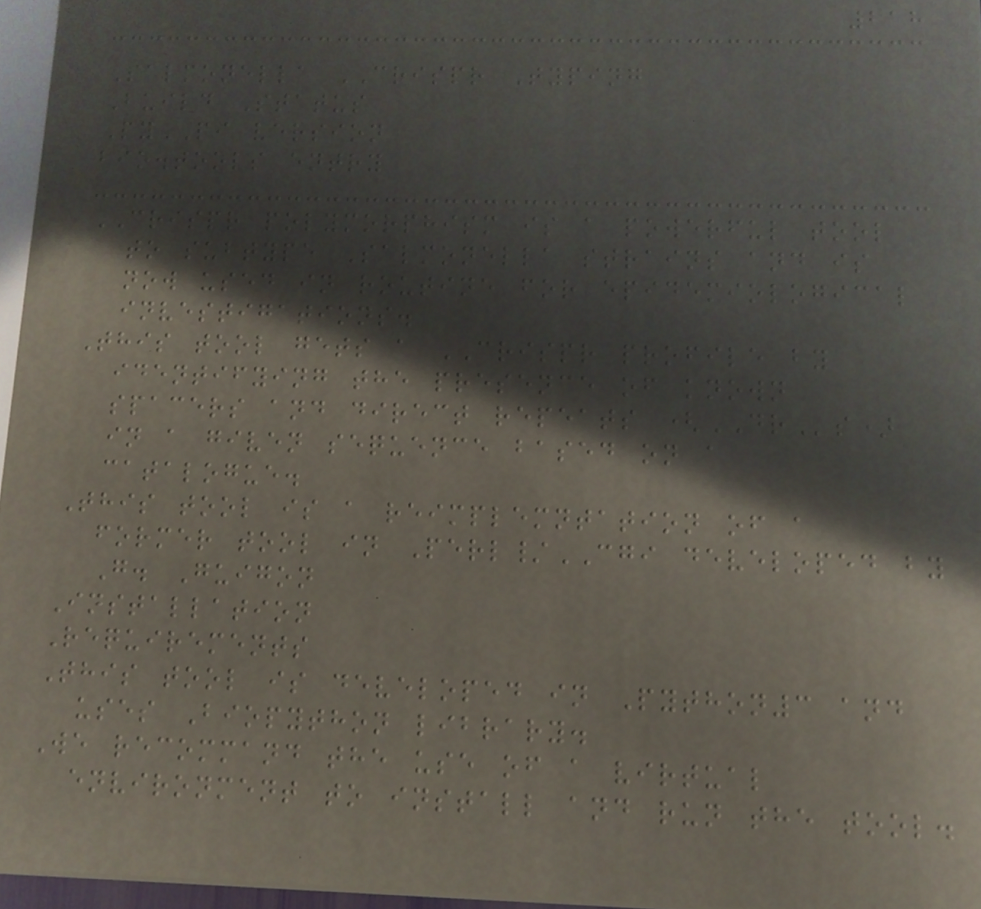218
Salmonella CRISPR Typing
Build Status
PyPI version
bio.tools entry
CRISPR polymorphism is a powerful tool
to subtype Salmonella strains and is
now used in routine for epidemiological
investigations.
This tool gets a CRISPR profile by
identifying the presence of known
spacers and direct repeats (DRs)
in a given sequence based on a
catalogue.
This tool is a reimplemntation of a
former tool in Perl/CGI developed by
G. Guigon
Installation
Requirements
This tool is developed in Python3 and
uses Biopython library.
We recommand the use of a virtual
environment to install and run the tool.
